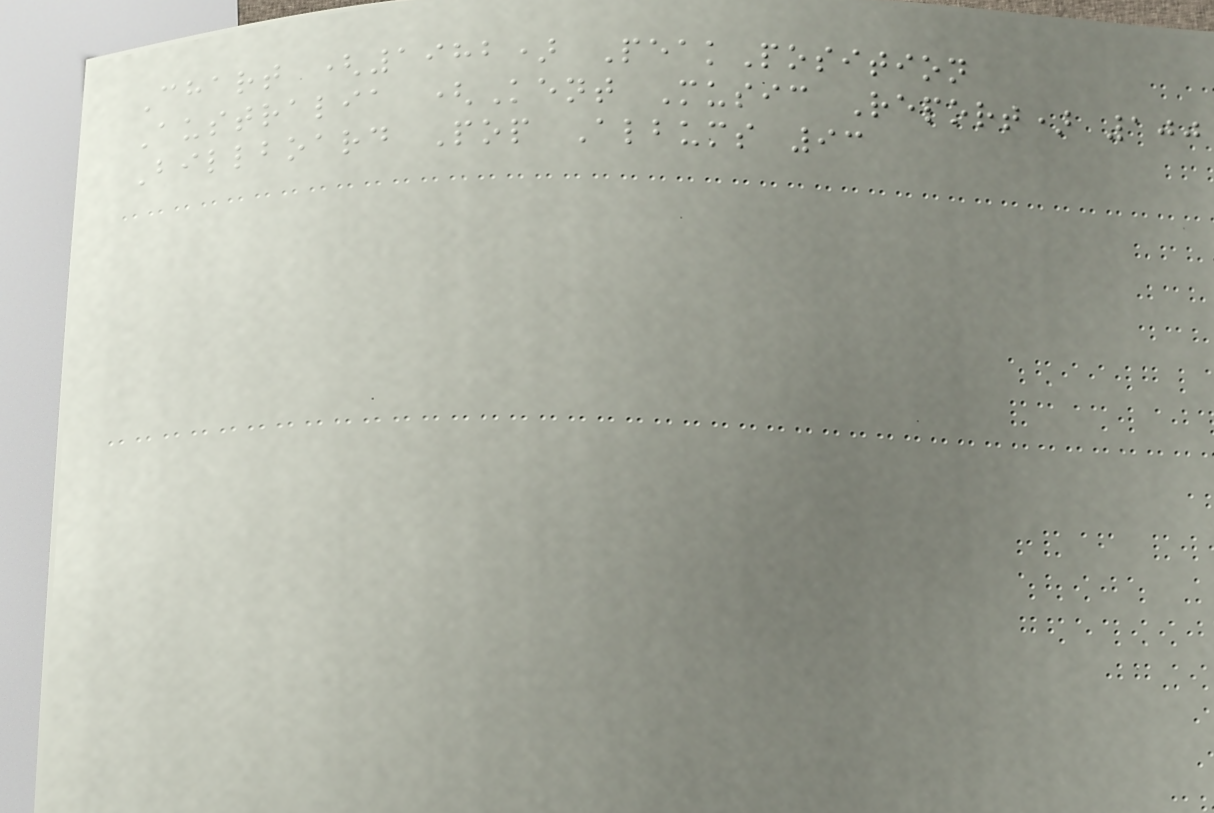Chart (1982) PeakPosition
Australia (Kent Music Report) 100
Billboard Pop Albums 93
